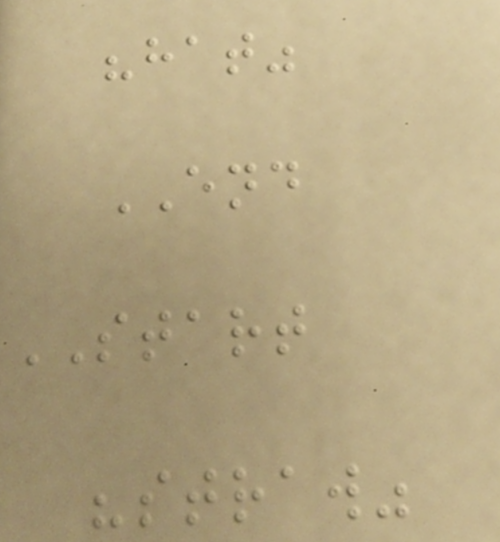"hat"
END
START
"straw"
